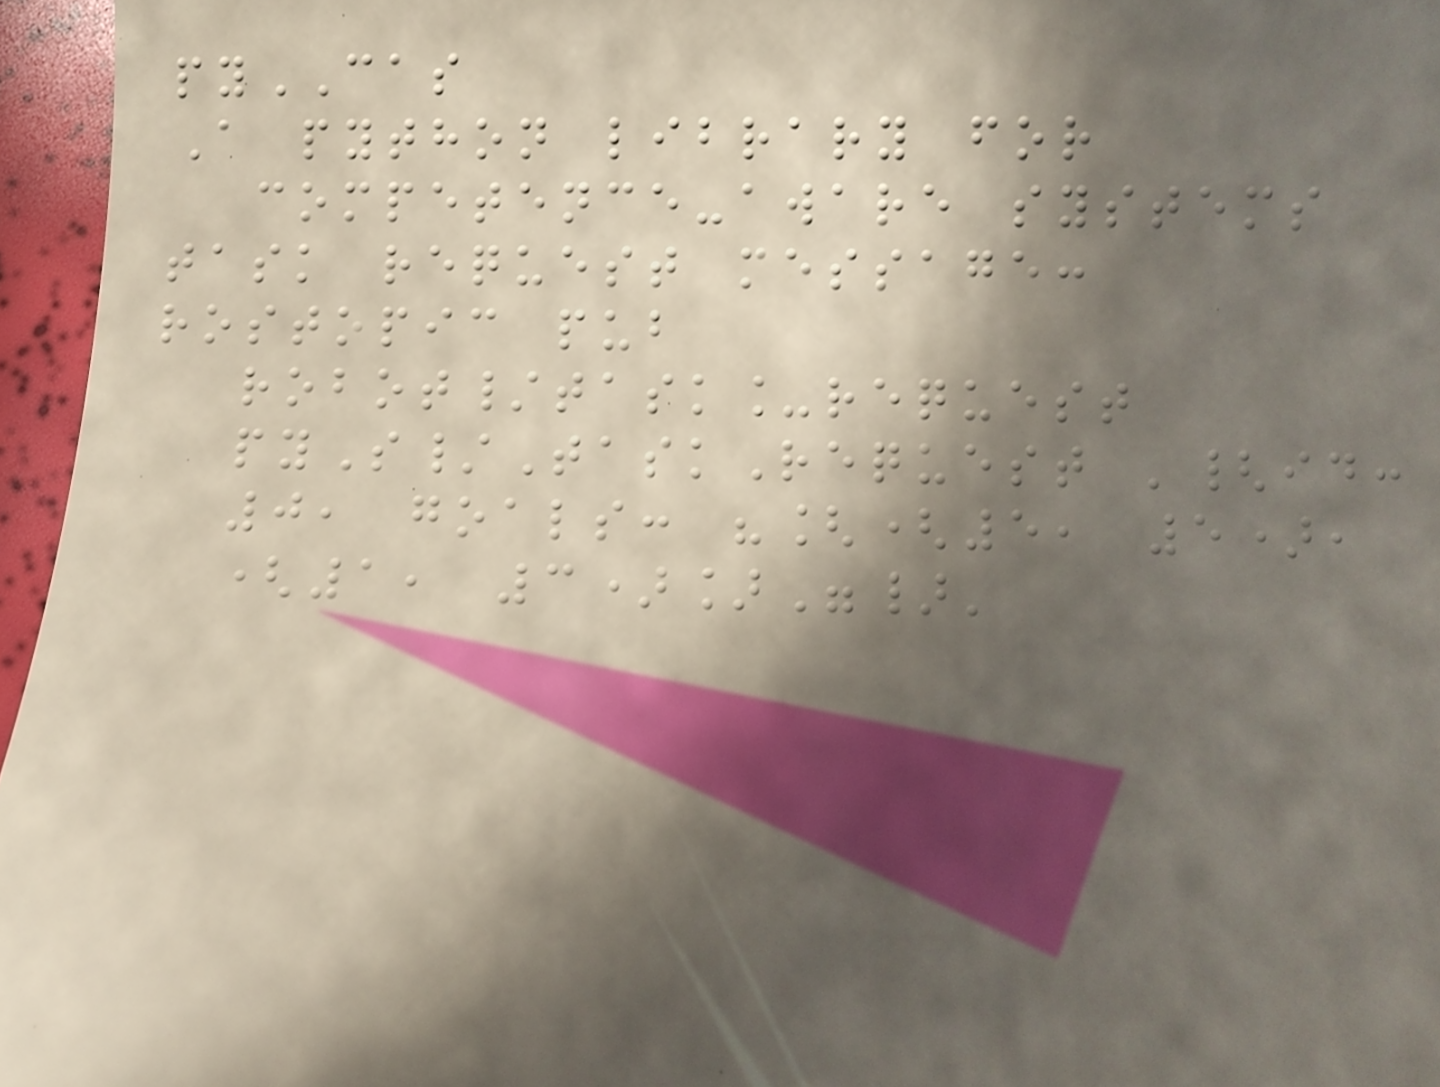pyCAS
A python library for
competence-aware systems
task request message:
rostopic pub
robot/task_request
pyS/TaskRequest '{id:
0, goals: "[(5, 5),
(1, 3)]"}'
